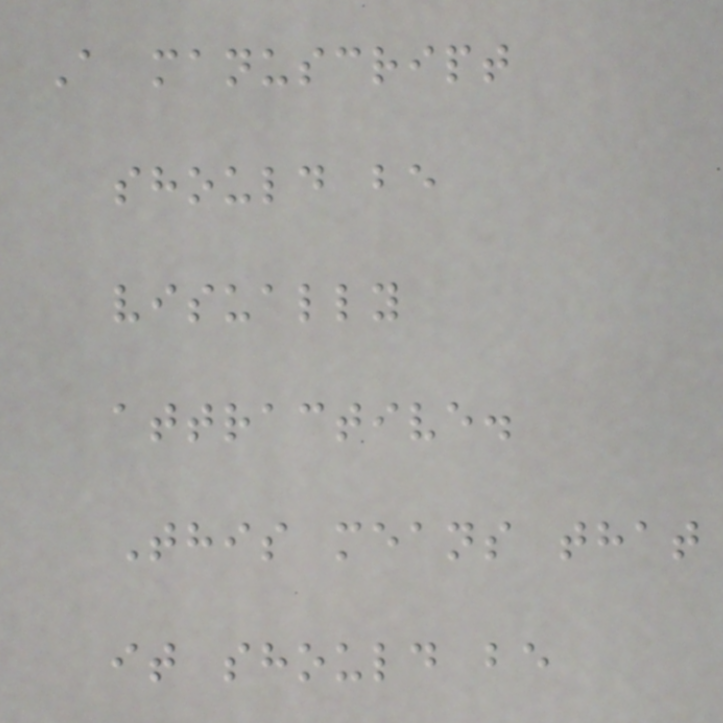A manuscript
should be
visually
attractive.
This means that
it should be
